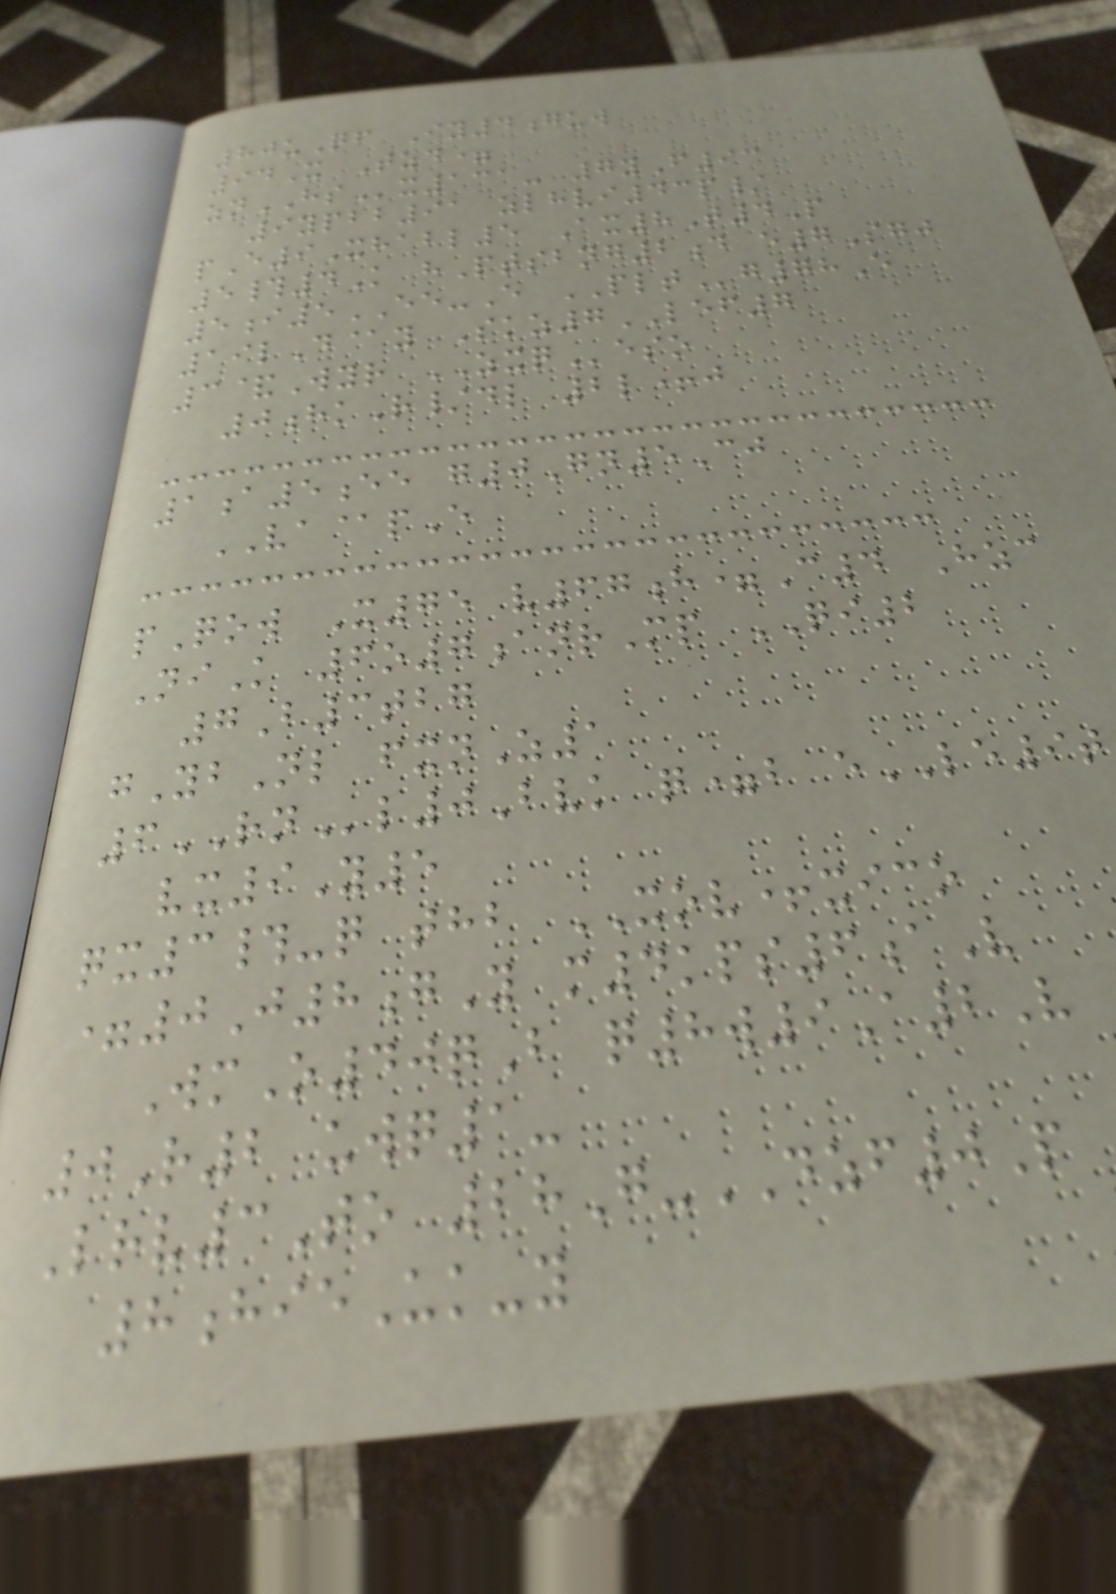80uQf Iy4guw
94X Tzd=
znHSx131- 7yF93
9ypbb91 zlhvi43p/
pE9Xhabl5 Ax8T4P
5#4K hPtsbng2d e7Sgj
5i5EE-E PLTg78E
19lD@y Skz7LEF7
3&Wyr ZXQeso
0hkR/dl 2l+j
1a5ee g0Gn5Cj
VA@pE
pQow X75 v67h=C4 Hzc
NiK 6o7anrMp QI2
7B3tbg
gYbNl fxnZ1
6RNl0Bvk q=b eLE9t
vx9Y5
qx3#-q thb XOV+xico
=0J8gY m4kps6aV
WmO40qB q8w9A2V
0R2 uwq1-
Lrv3To 28G-DZF0P
8hieUk-y
